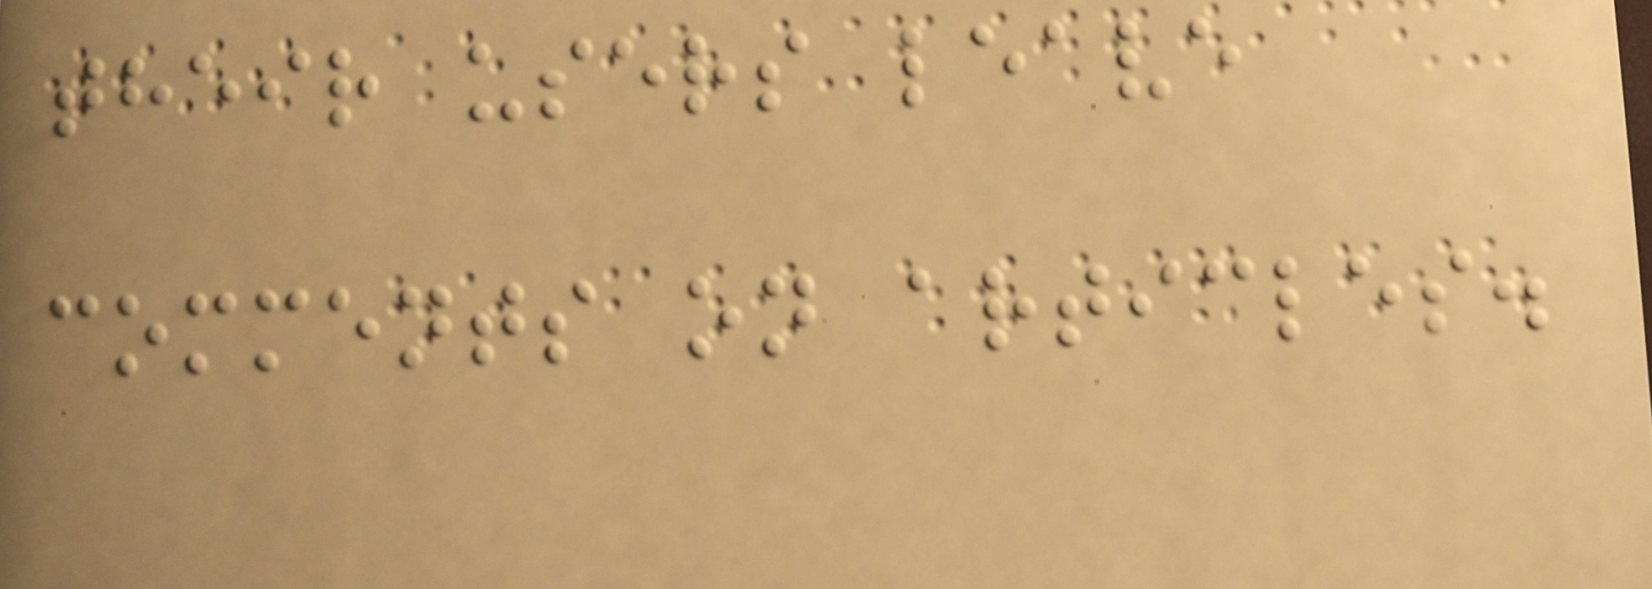their users leave
comments on articles.
